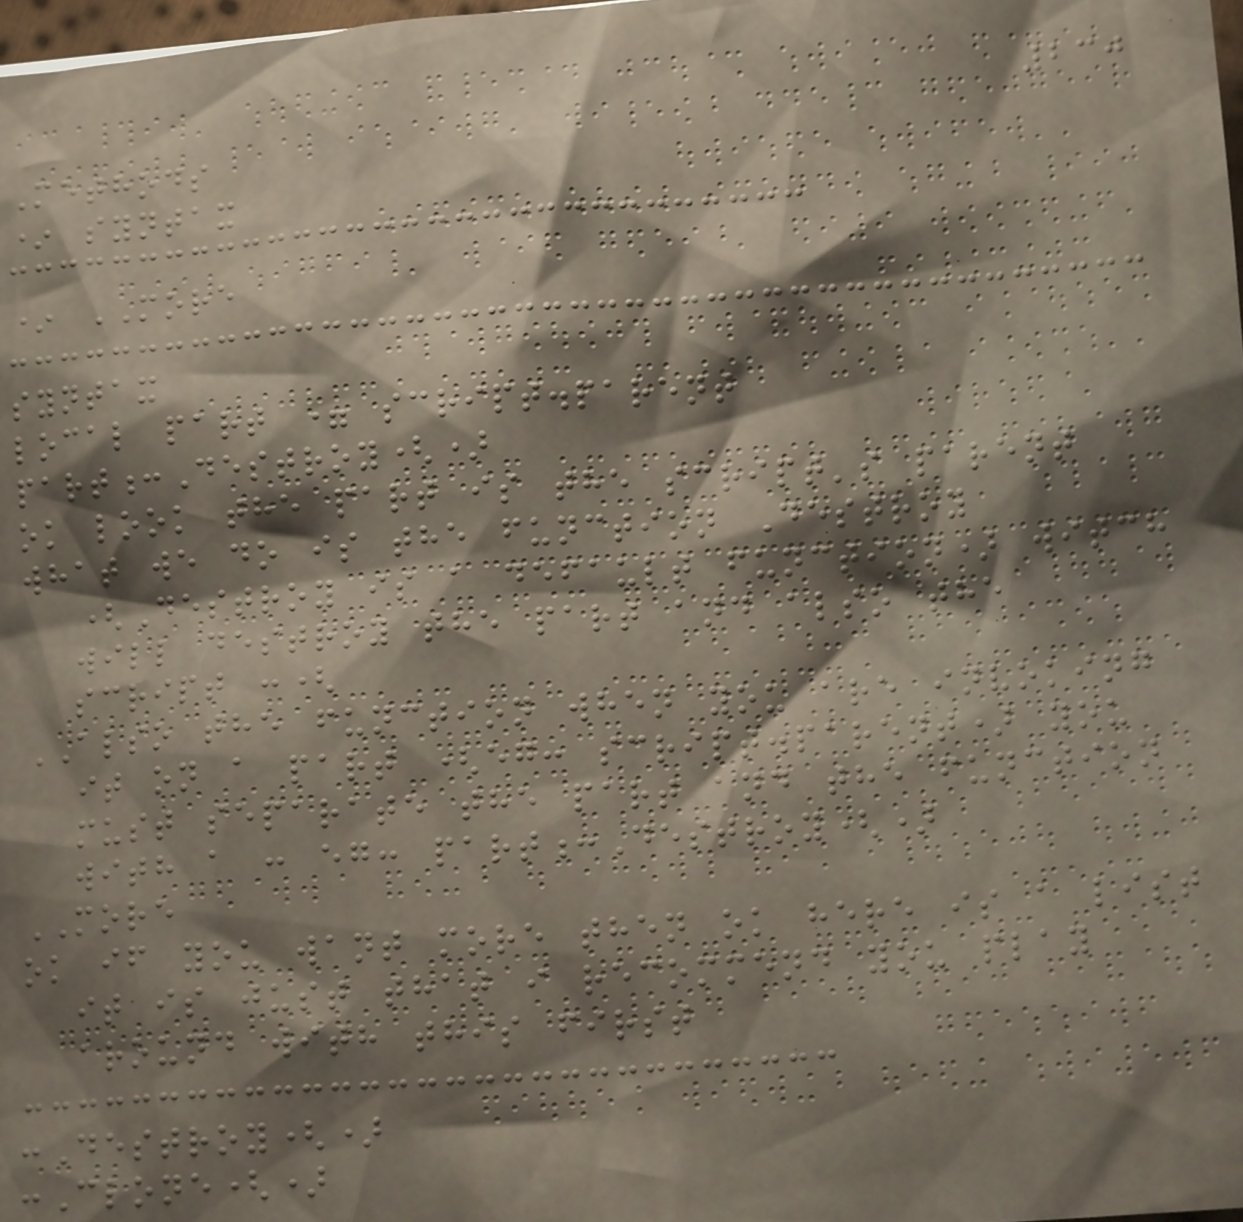230
Methods
* syntax
* MORE
syntax
local part = script.parent
part:Destroy()
ok look the part is the script's parent
what we do is the function Destroy
(Destroy is a default function) witch
will destroy the part and also the
script :(
ALSO the function when you are invoking
it on a part (eg: script.parent) you
must separate the part and the function
with a : eg: part:Destroy()
MORE
ok if you want more then ok here is a list
it is just that i recommend you play
around with this first
:Destroy()
:Clone()
